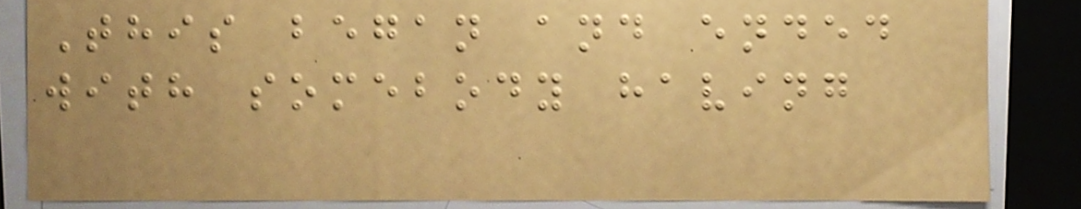This began and ended
with somebody having
